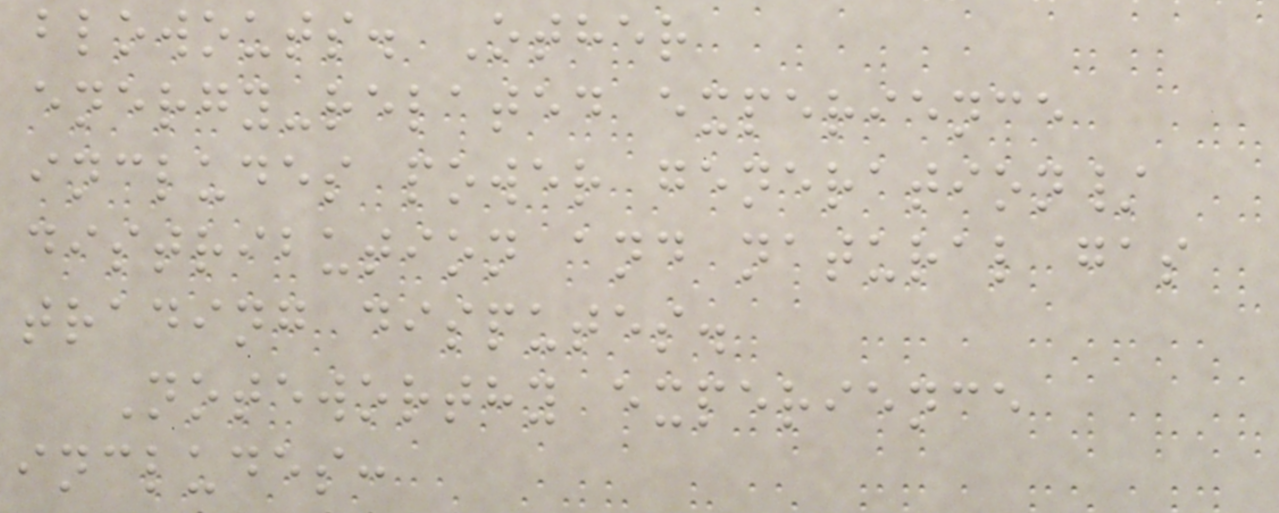blowouts. Other
energy-related experience
includes power generation/
distribution and natural gas
trading disputes.
Noteworthy experience
includes:
